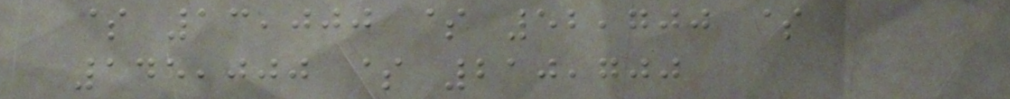$ 13,000 $ 52,700 $
145,000 $ 210,700
